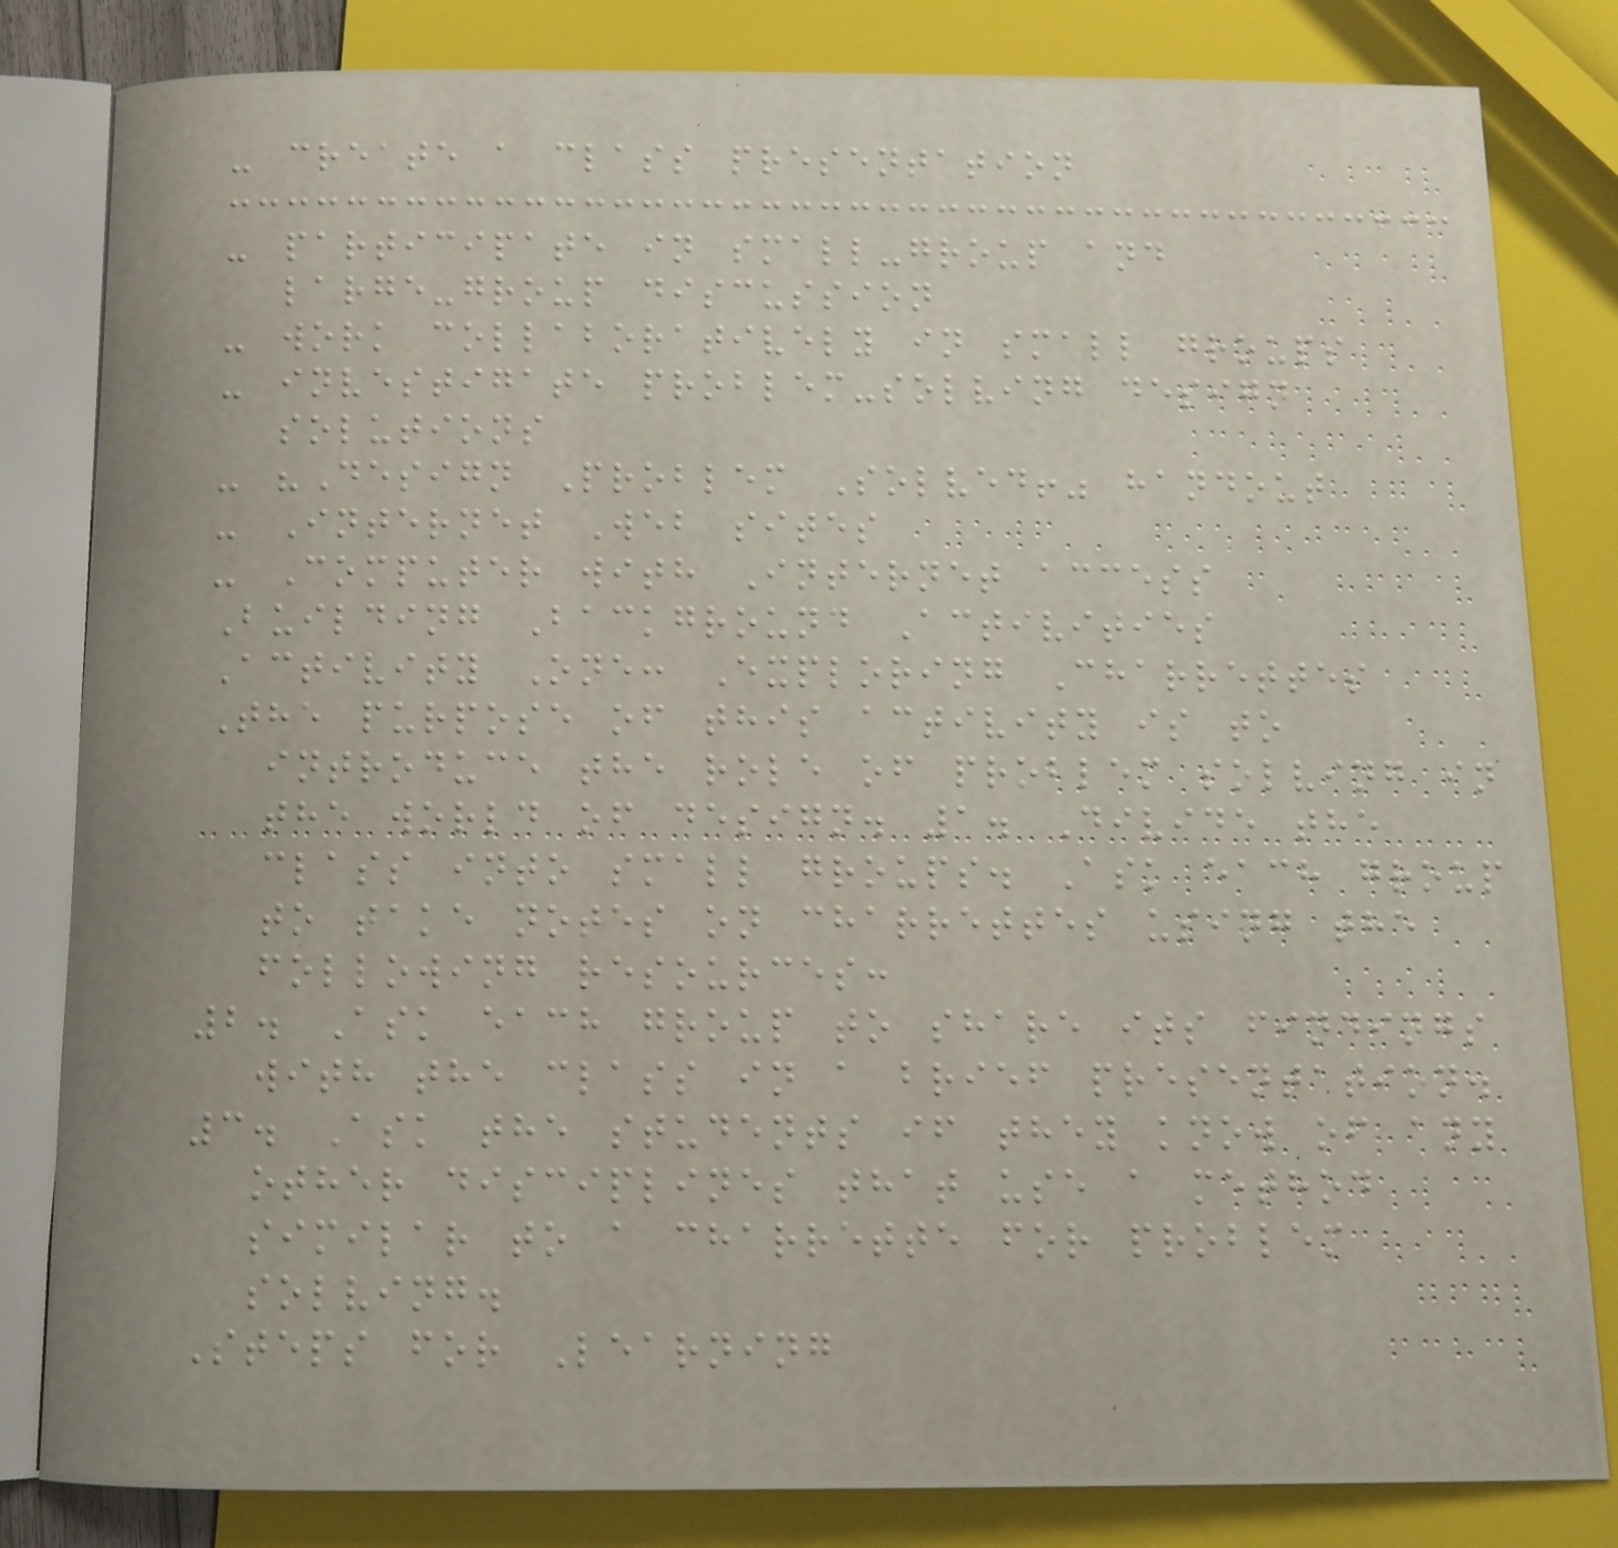- create a class presentation
- participate in small-group and
large-group discussion
- work collaboratively in small groups
- investigate problem-solving design
solutions
- "Design Problem Solved!" handout
- Internet Web sites
- Computer with Internet access
Building Background Activities
Activity One: Exploring Charrettes
The purpose of this activity is to
introduce the role of problem solving in
the world of design. 1. Divide the
class into small groups. Ask each group
to take notes on charrettes using the
following resources:
2. Ask each group to share its findings
with the class in a brief presentation.
3. Ask the students if they know of any
other disciplines that use a method
similar to a charrette for problem
solving.
Steps for Learning
